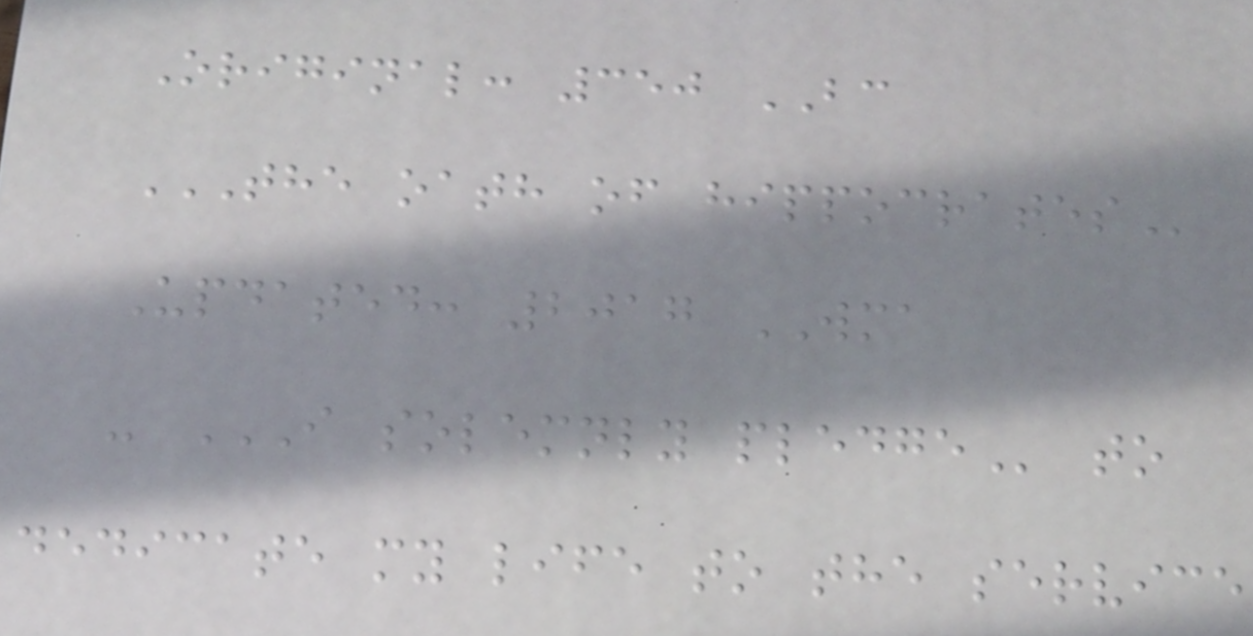Original: 350 BC
THE OATH OF HIPPOCRATES
Updated: 2017 WMA
- I SOLEMNLY PLEDGE to
dedicate my life to the service
